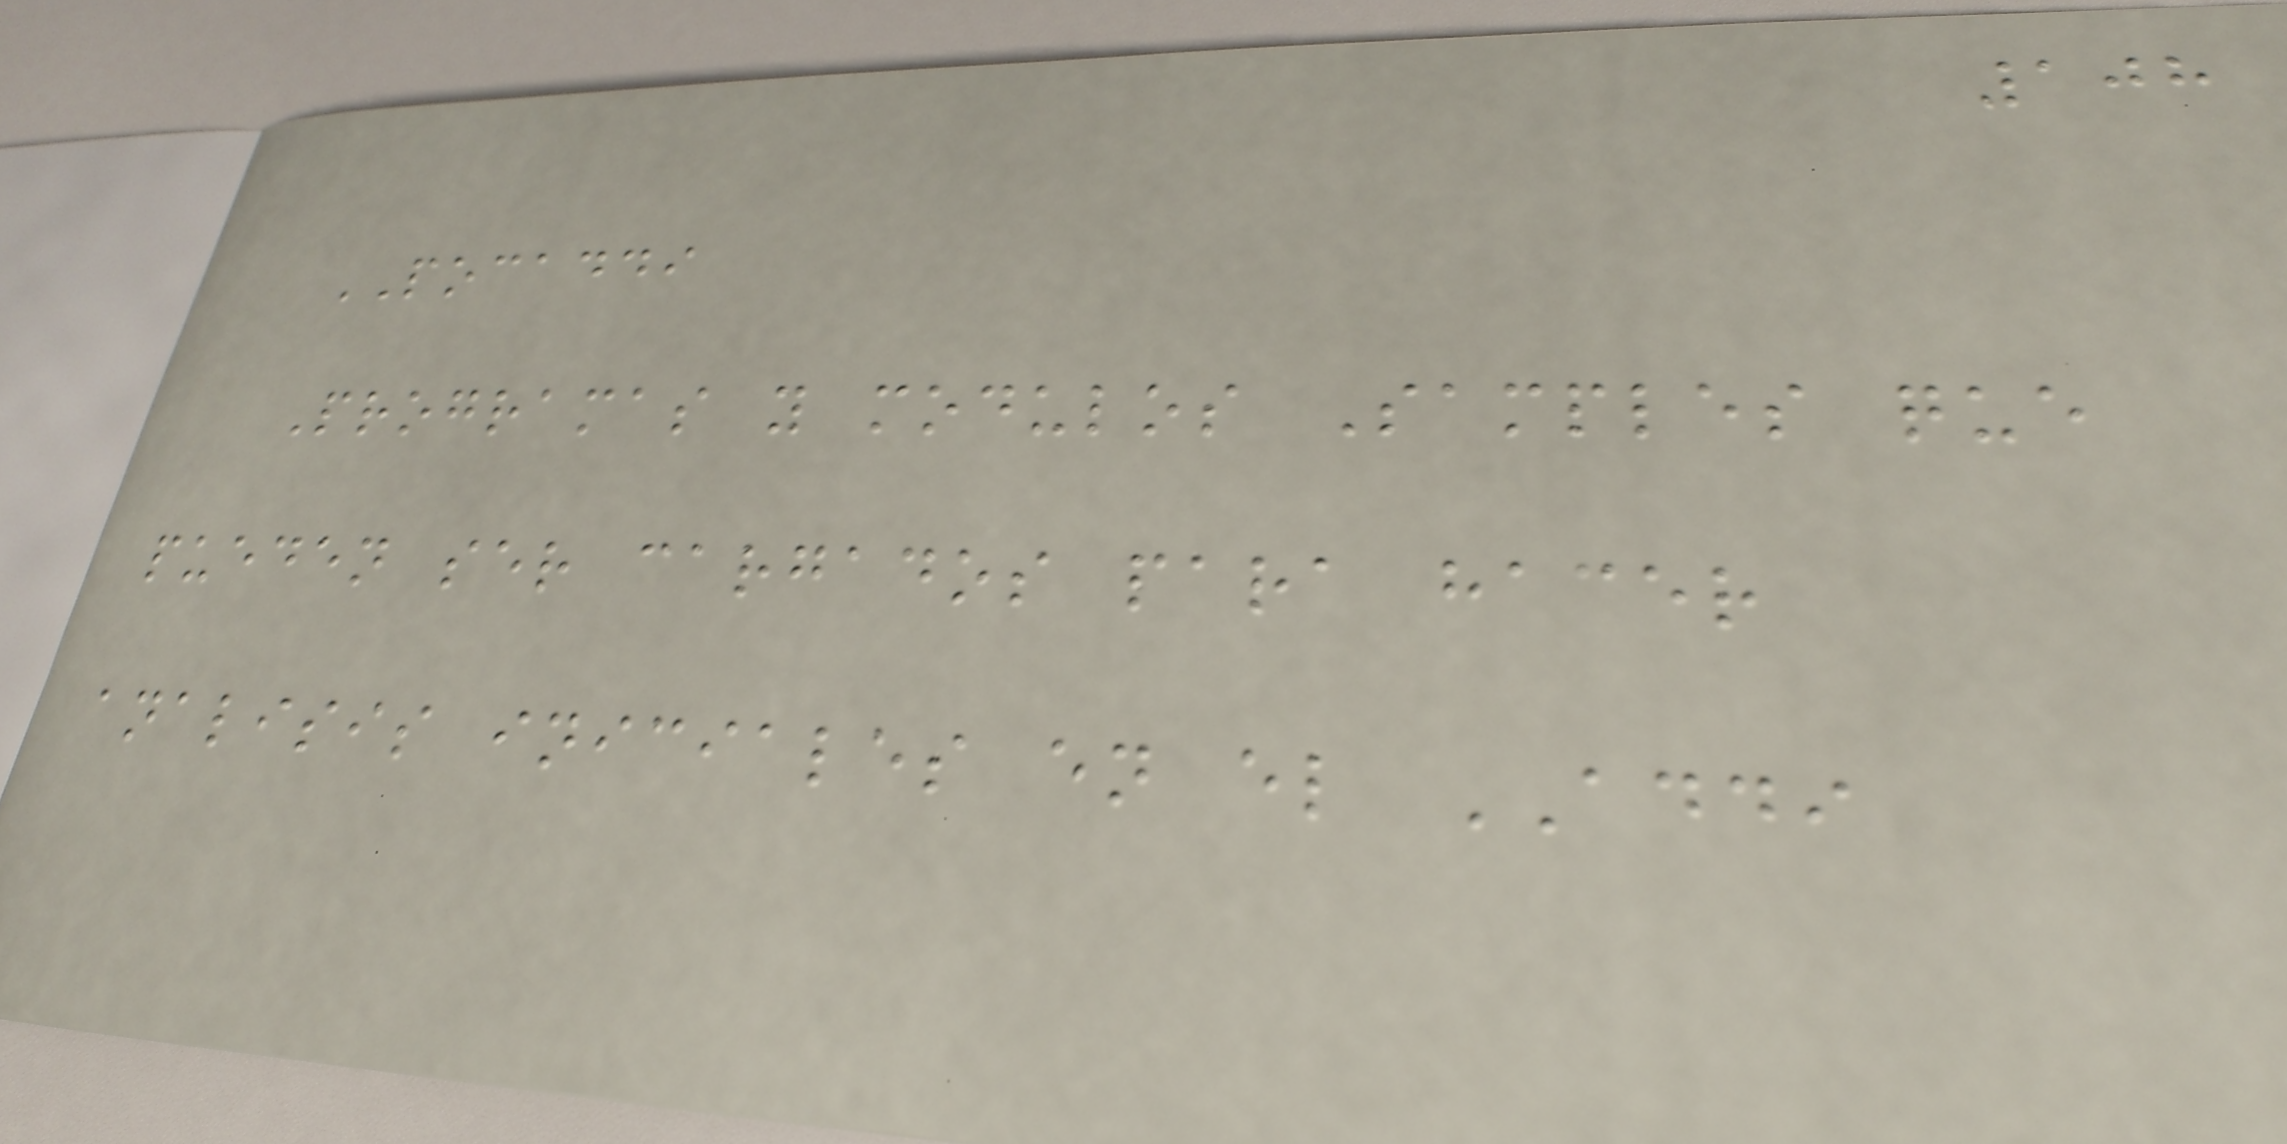108
POCADDI
Programas y modulos Samples que
pueden ser cargados para hacer
analisis iniciales en el ADDI
